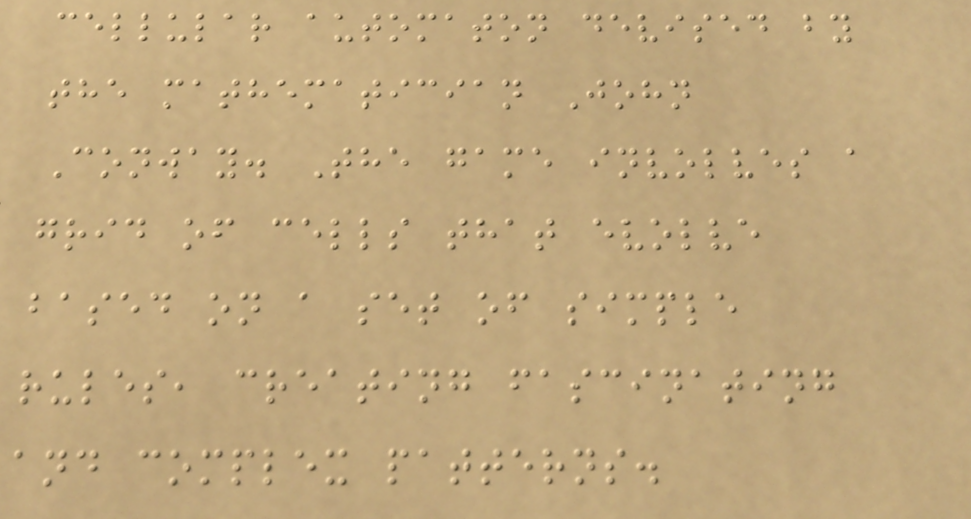cellular automaton devised by
the mathematician John
Conway. The game involves a
grid of cells that evolve
based on a set of simple
rules, creating fascinating
and complex patterns.
